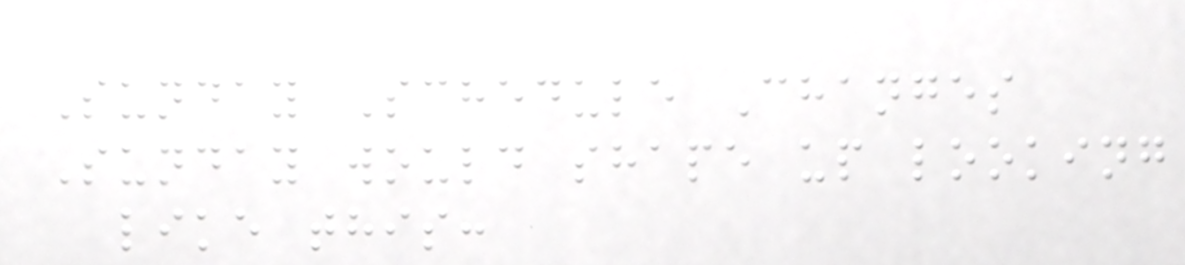Sunday Schedule Changes
Sunday would shape up looking
like this:
